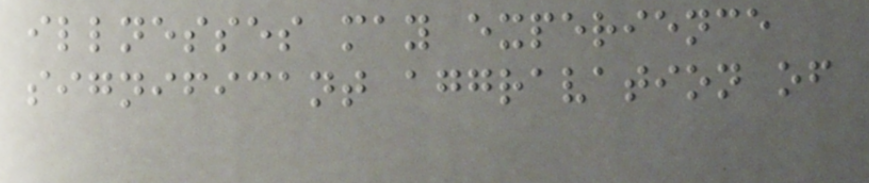illnesses may experience
significant aggravation of
